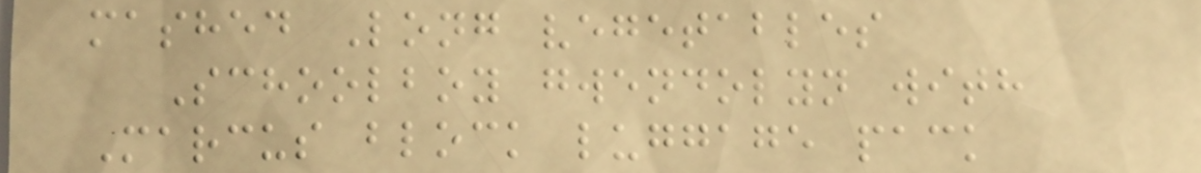mashed Long vegetables
Schoolboy gwendolyn with
Marcus block luggage pack
